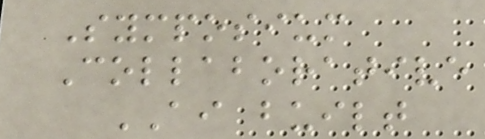Symposium
Collaborative
AI built
